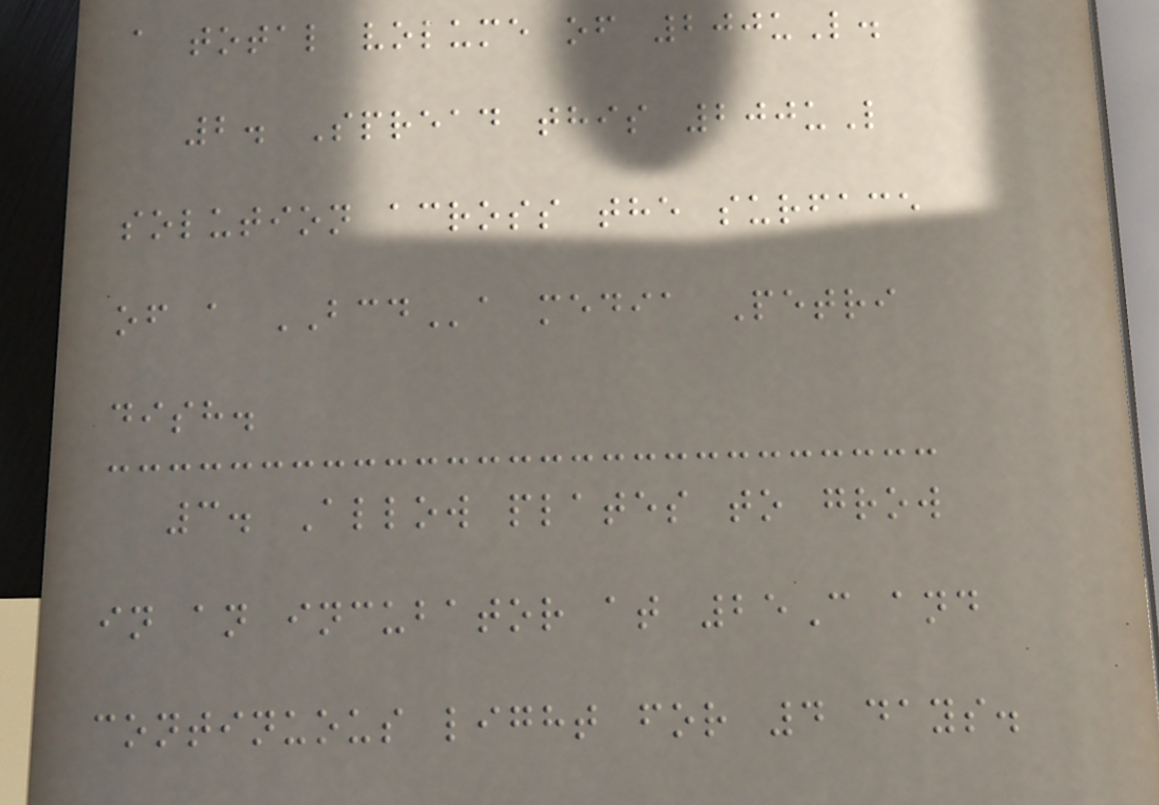a total volume of 200uL.
2. Spread this 200uL
solution across the surface
of a BCDa media Petri
dish.
3. Allow plates to grow
in an incubator at 25C and
continuous light for 4 days.
